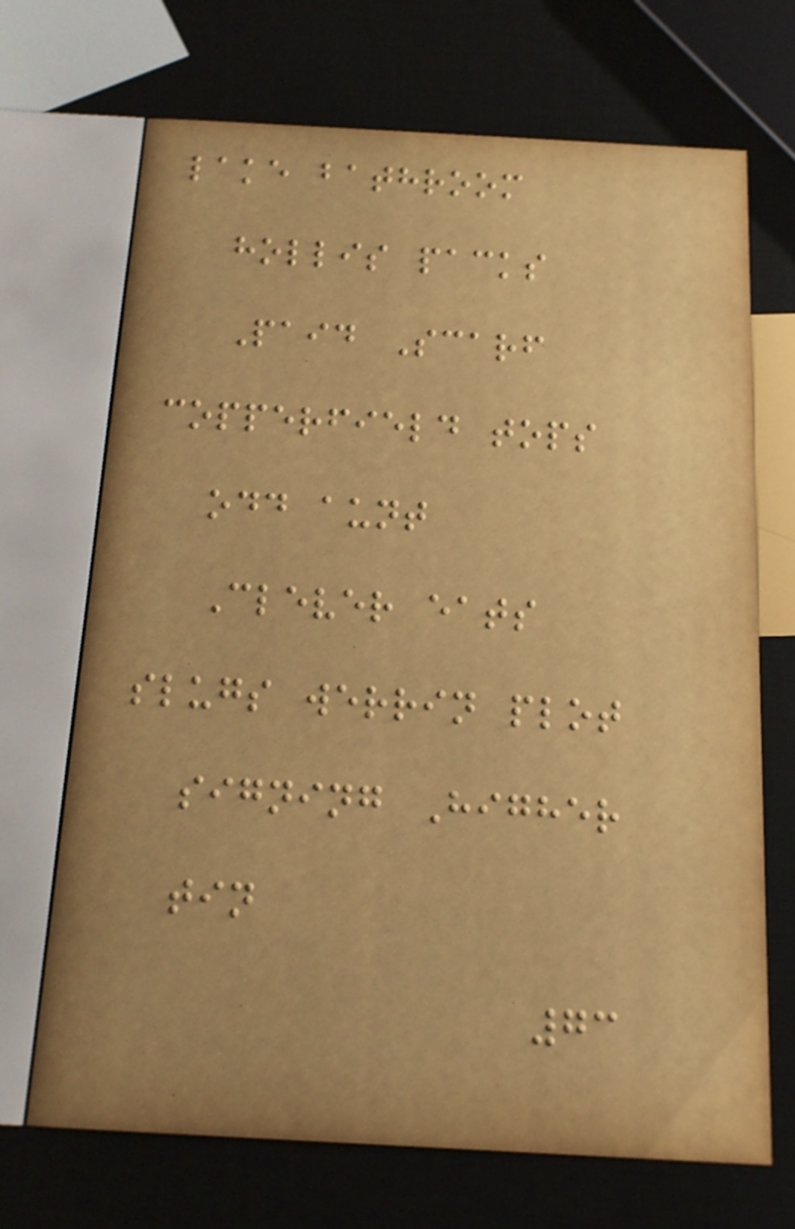lake bathroom
hollis packs
Paid Scarf
copperfield tops
odd aunt
Clever eats
slugs werrin plot
signing Higher
tin
73
